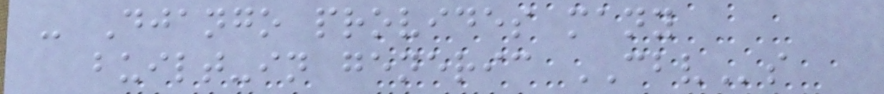- Django provides many
built-in generic CBVs
